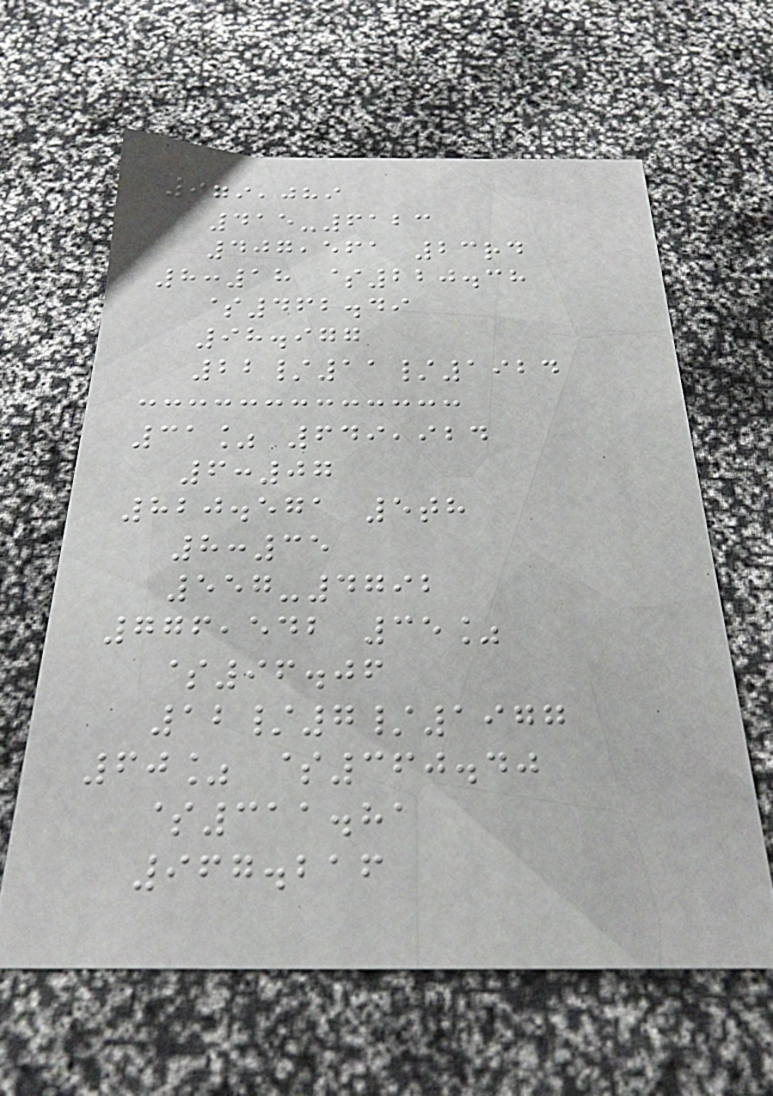979,089
415-6123
407,561 23rd
8:18 $220.38
$462.49
98.977
22/11/1924
31% 649,924
6:07
820.571 5th
8:35
557-4792
776,542 35%
$96.06
12/7/1977
60% $360.40
$311.81
967.216
